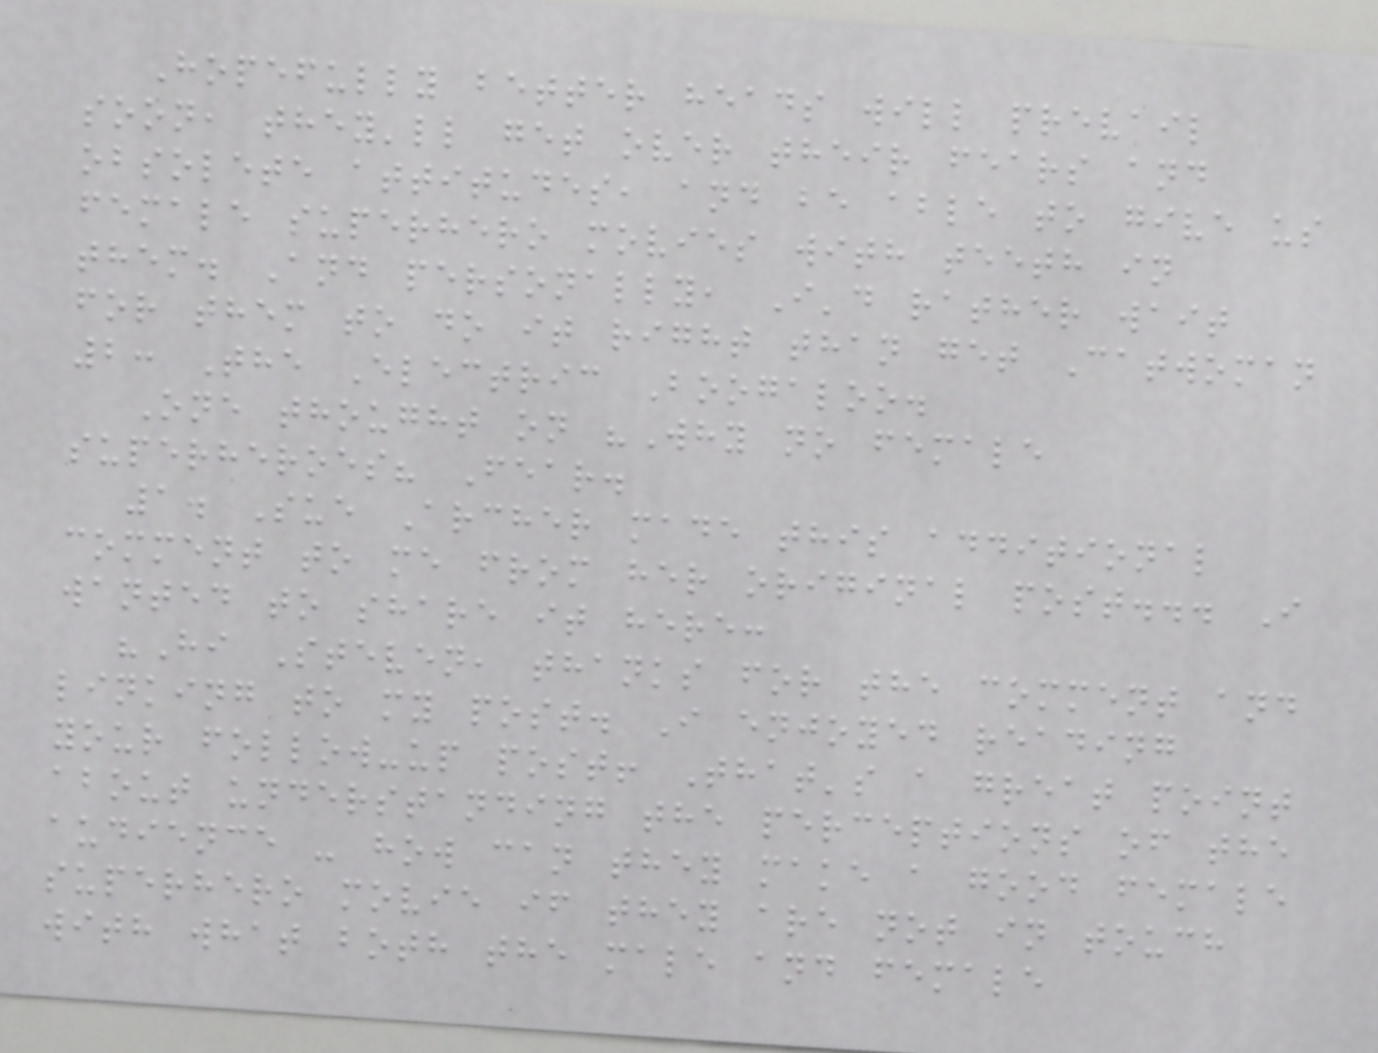Hopefully better heads will prevail
soon, they'll get over their fears and
obsolete attitudes, and be able to give us
female superhero movies with teeth in
them. And personally, I'd rather wait
for them to do it right than get Catwoman
2: The Electric Boogaloo.
One thought on "Why no female
superheroes? Fear.
1. Sue Archer made this additional
comment to me from her original post... I
wanted to share it here:
"Hi Steven, thanks for the comment and
linking to my post. I enjoyed reading
your follow-up post! That's a great point
about understanding the perceptions of the
audience - how can they make a good female
superhero movie if they are not in touch
with what both the male and female
